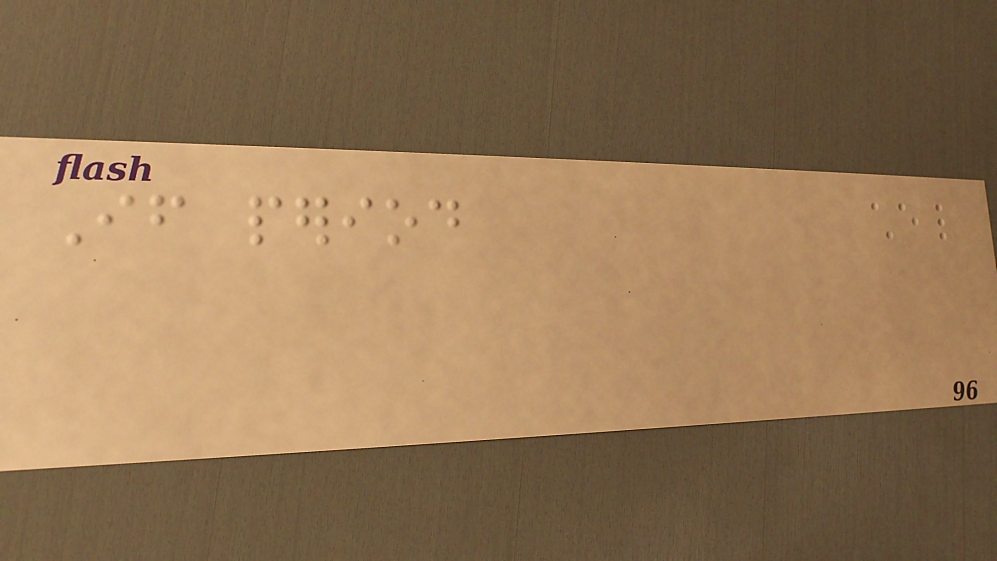If period
